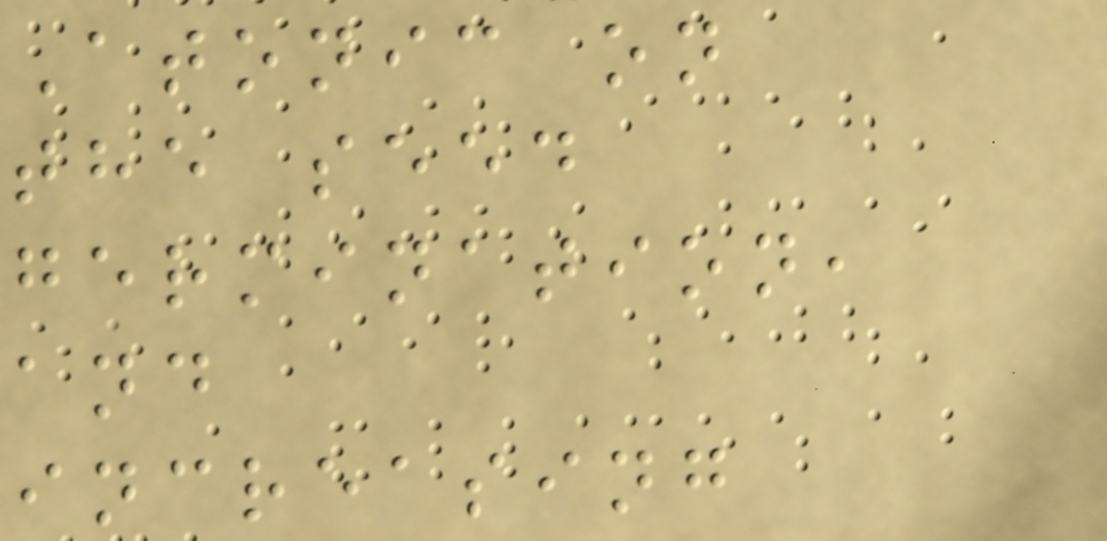Atonic on
the seed
germination,
and
increasing
